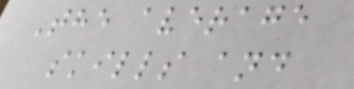The average
skills and
